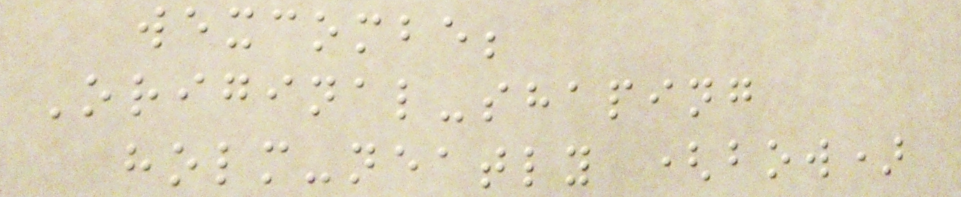wexcombe;
Original-shaping
holm-neatly (bow)
